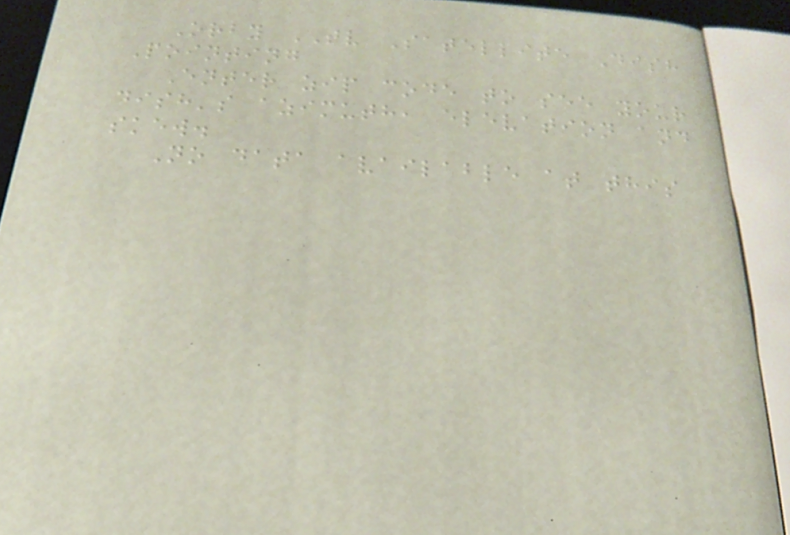Orby TV Satellite Dish
Pointing
Enter zip code to see your
dish's azimuth, elevation and
skew.
No data available at this
